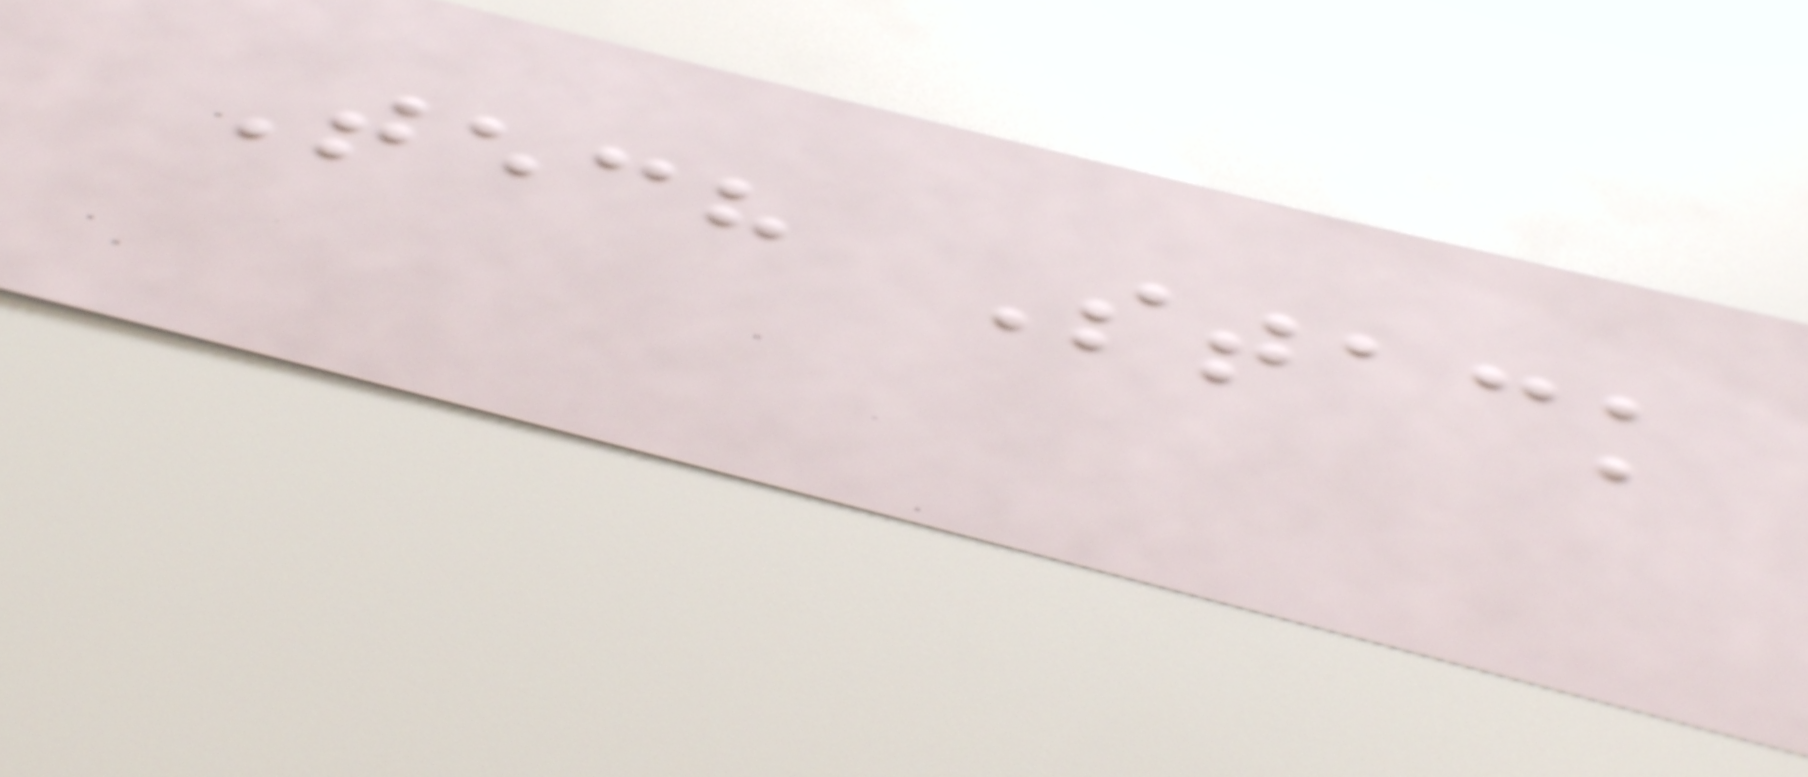Tech Stack
